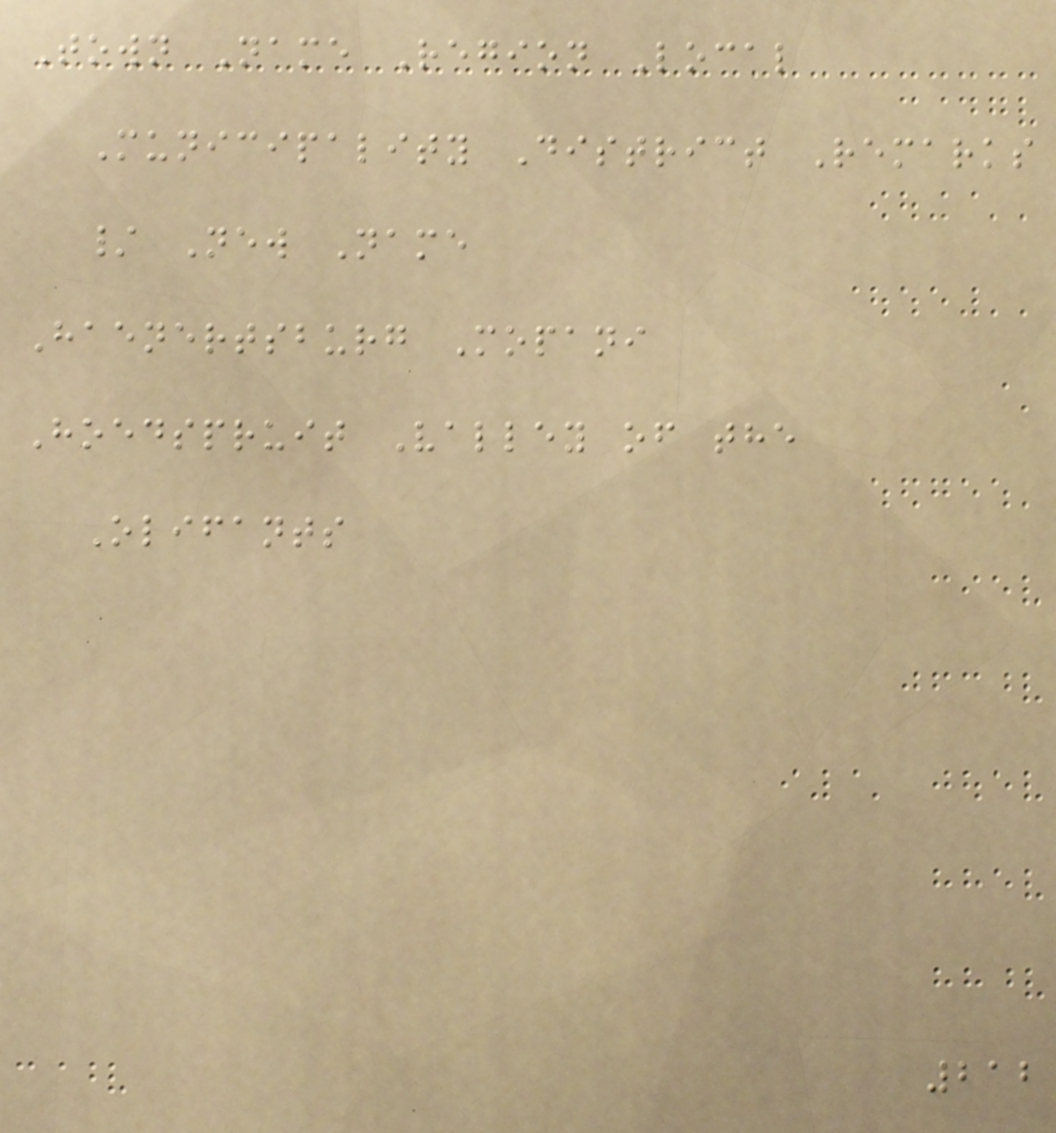Town Name Region Local
Municipality District Remarks
/ New Name
Haenertsburg Mopani
Hoedspruit Valley of the
Olifants
212
